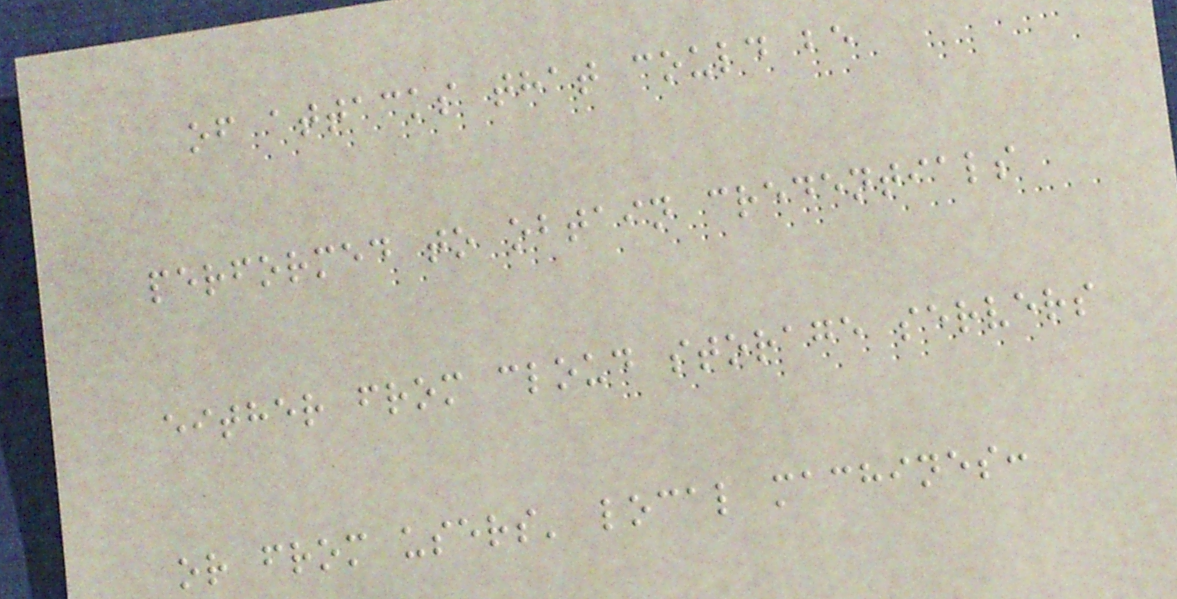of attacks that could be
performed to obtain credentials
either from cloud storage servers
or from users' local machines:
